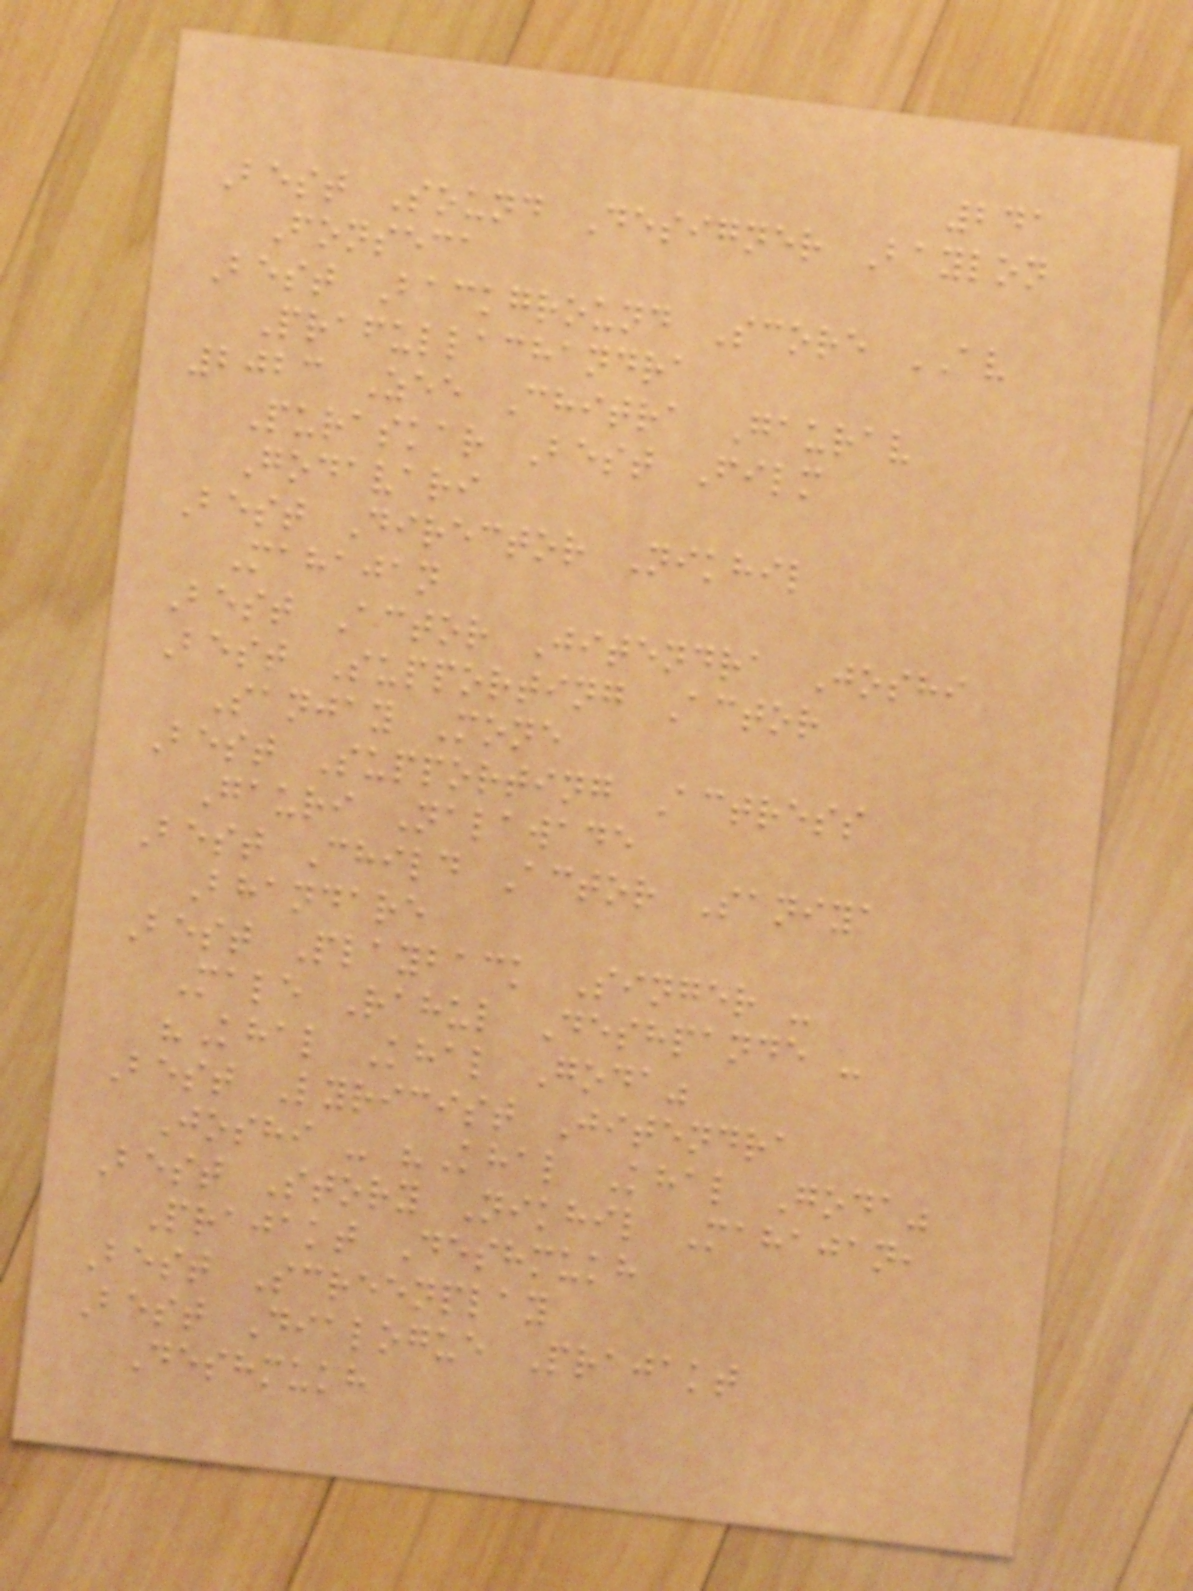241
Best Sound Designer Baylon
Fonseca
Best Background Score AV
Prafullachandra
2023 Zee Chitra Gaurav
Puraskar Best Film
Godavari
Best Director Nikhil
Mahajan
Best Actor Jitendra Joshi
Best Supporting Actor
Sanjay Mone
Best Supporting Actress
Gauri Nalawade
Best Child Actor Saniya
Bhandare
Best Playback Singer -
Male Rahul Deshpande -
"Khal Khal Goda"
Best Lyricist Jitendra
Joshi - "Khal Khal Goda"
Best Story Nikhil Mahajan,
Prajakt Deshmukh
Best Screenplay
Best Dialogue Prajakt
Deshmukh
